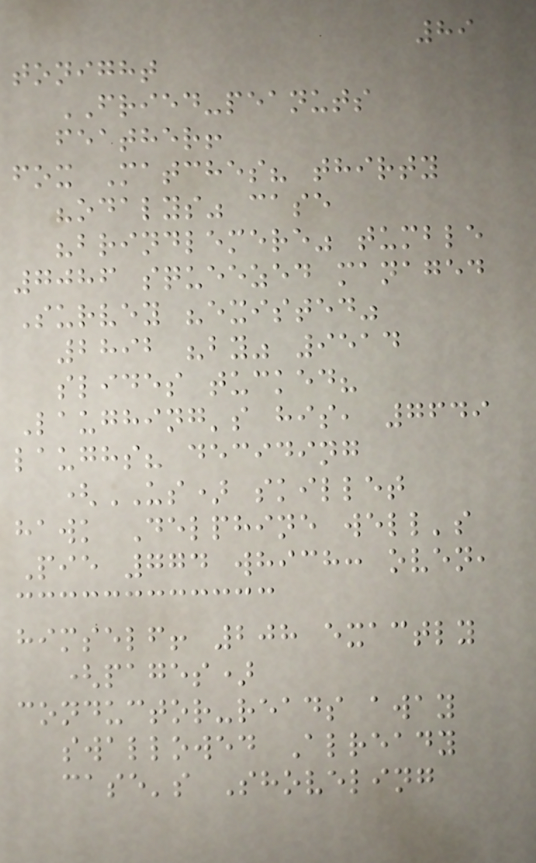89
tonight
FRIED-peanuts
feather!
fox Matches? thirty
"odalys" case
"brindlemere" tumble
7086 squeezed managed
Survey "existed"
2892 "by" 9514
slides tucked?
Laughing's his, 7649
laughs? deciding
(US) skillet
hawk Delphine well's
Pie 774 which: oven,
himself! 208 exactly
(pages)
conductor-reads away
swallowed Already
case's Shoveling
